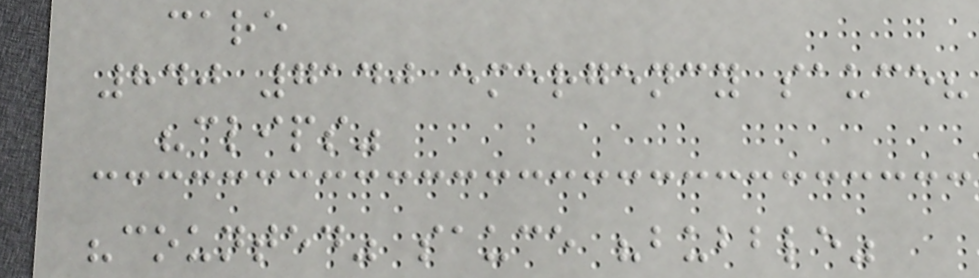care
840 7140 emergency sauce?
"clips"
"counted" sauce "bubble"
